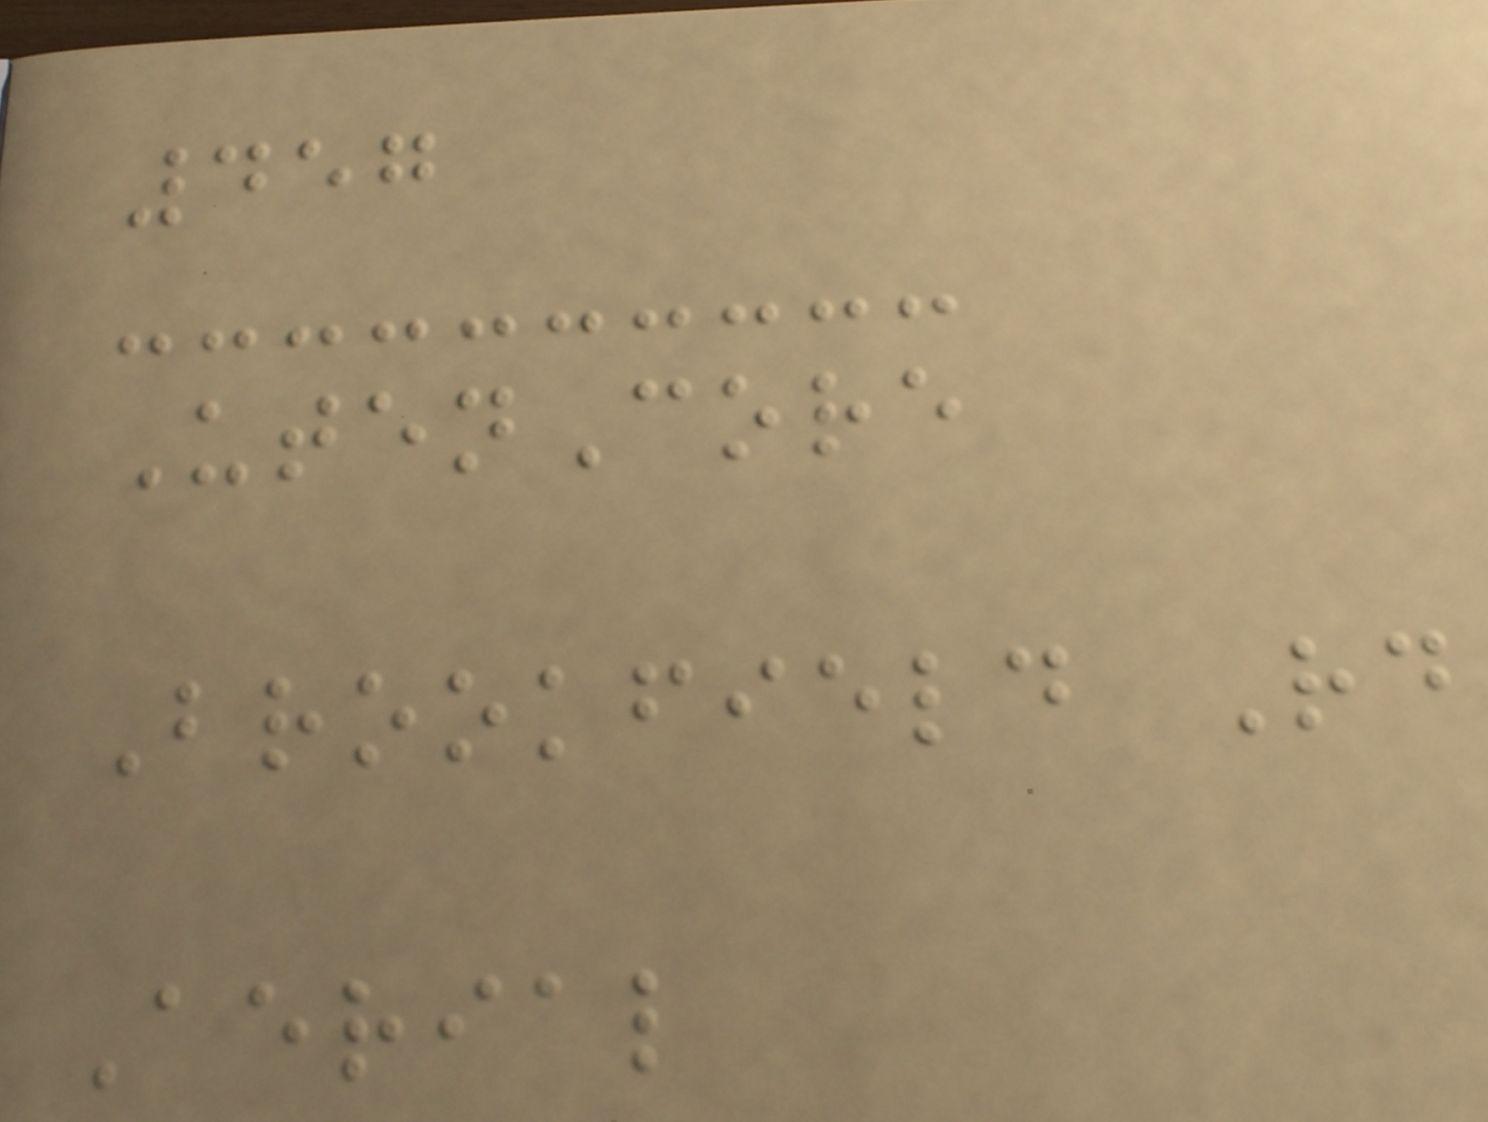457
UtenCore
Brookfield Rd
Aerial
